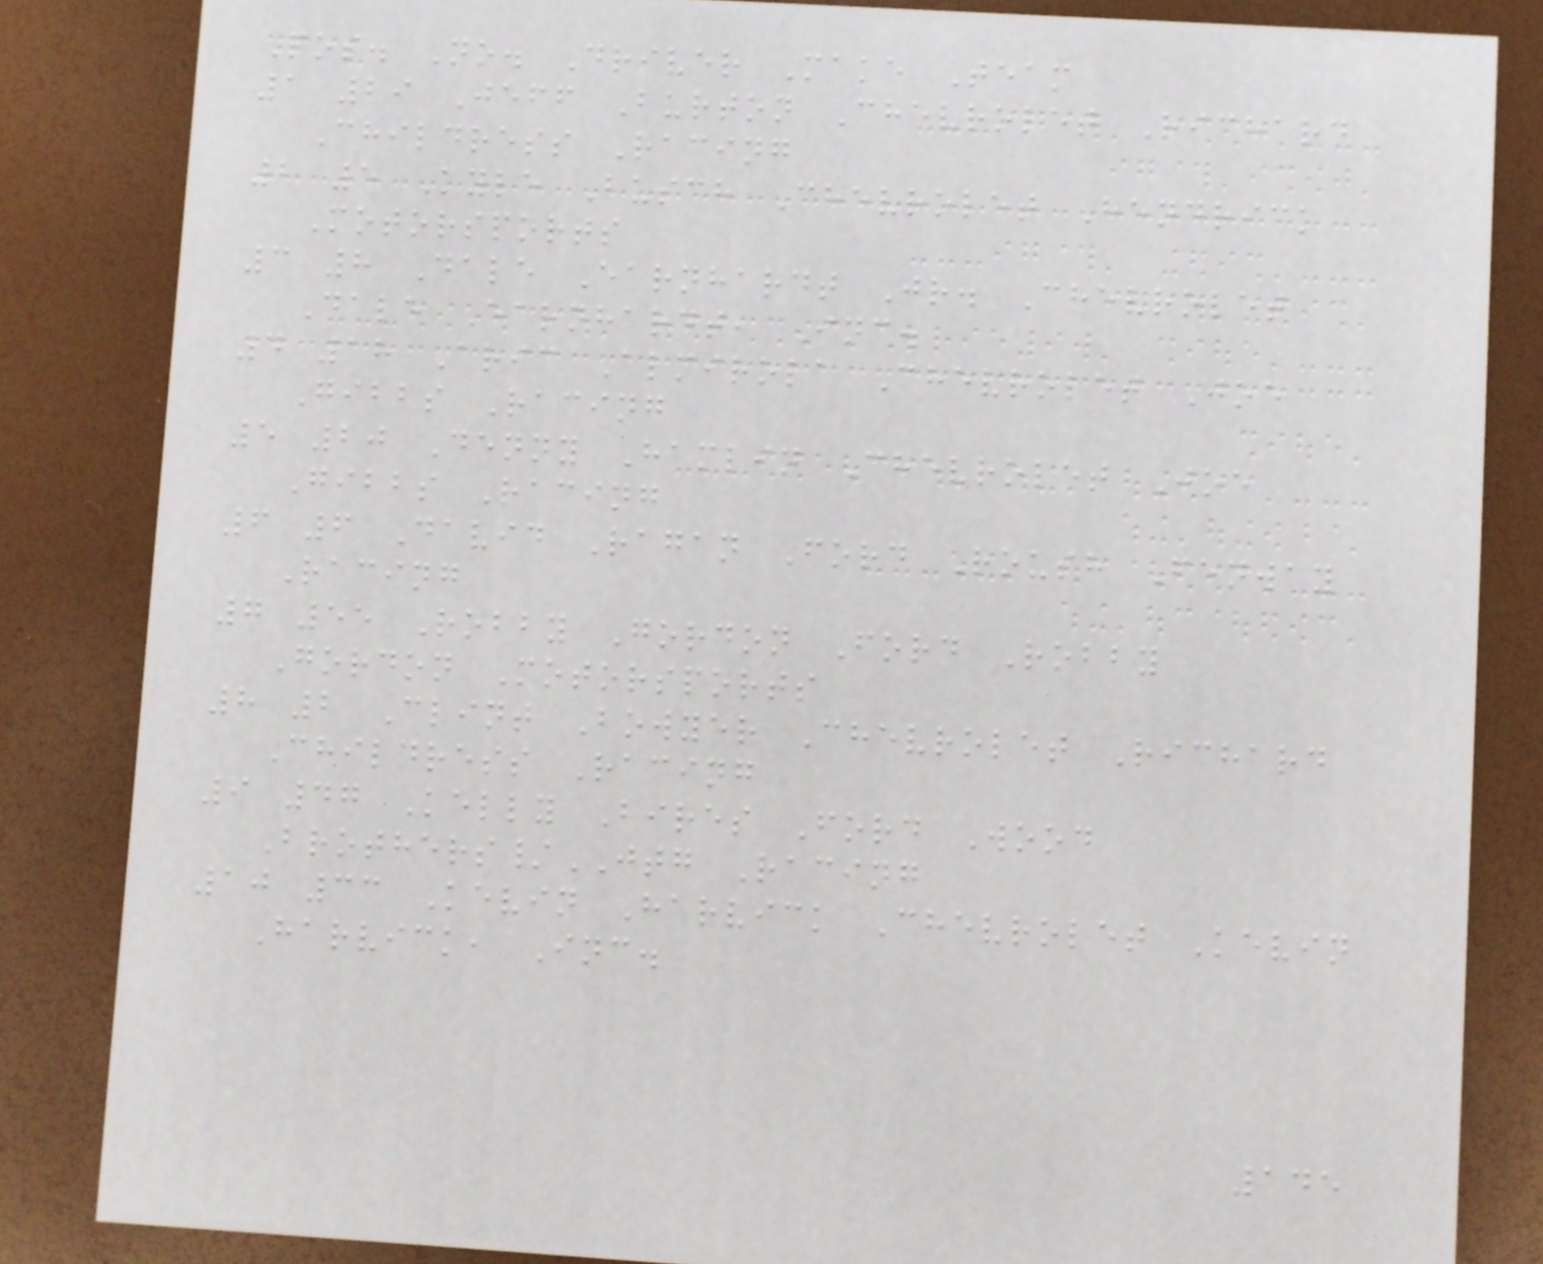Pos. No. Driver Make Team
1 29 Jeff Burton Chevrolet Richard
Childress Racing
2 5 Kyle Busch Chevrolet Hendrick
Motorsports
3 8 Dale Earnhardt Jr. Chevrolet
Dale Earnhardt, Inc.
4 18 Aric Almirola Chevrolet Joe
Gibbs Racing
5 20 Denny Hamlin Chevrolet Joe
Gibbs Racing
6 6 David Ragan Ford Roush Fenway
Racing
7 55 Robby Gordon Ford Robby
Gordon Motorsports
8 2 Clint Bowyer Chevrolet Richard
Childress Racing
9 47 Kelly Bires Ford Wood
Brothers/JTG Racing
10 33 Kevin Harvick Chevrolet Kevin
Harvick, Inc.
145
